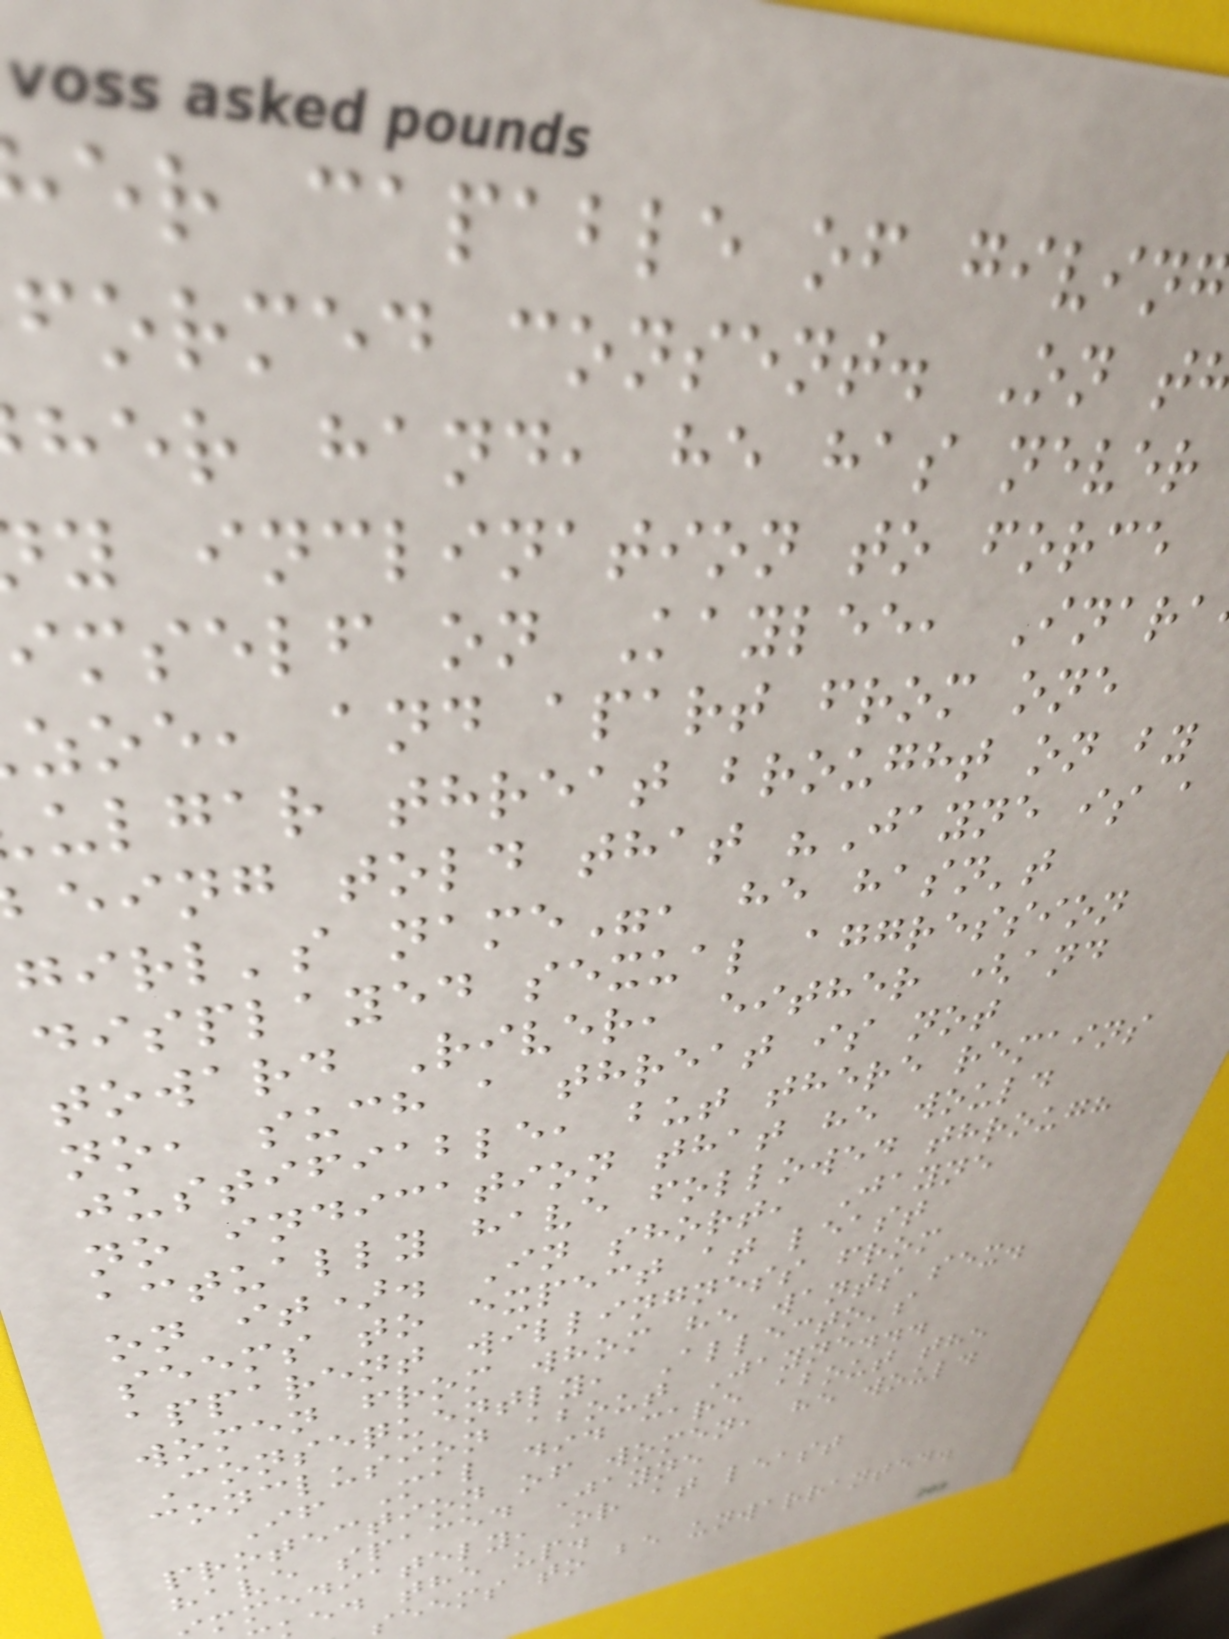er capable of givin
formed consent. On t
her hand, he has never
y inclination to force
imself on Kaylee, Inara
zoe, and apart from one
ulgar threat brought on by
eing told that "Jayne is a
girl's name", he hasn't
displayed sexual aggression
toward River, either (and
no, such a threat is not
justifiable, but there remains
no indication that he would
actually have followed through
on it). In short, Jayne
seems to expect at least
apparent willingness from
women from whom he wants sex.
Consequently, Allecto's
conclusion about Jayne...
If Mal did care about the
protection of women, he would
have spaced Jayne
mmediately, or at least
ed the up.
seems to be unwarranted.
